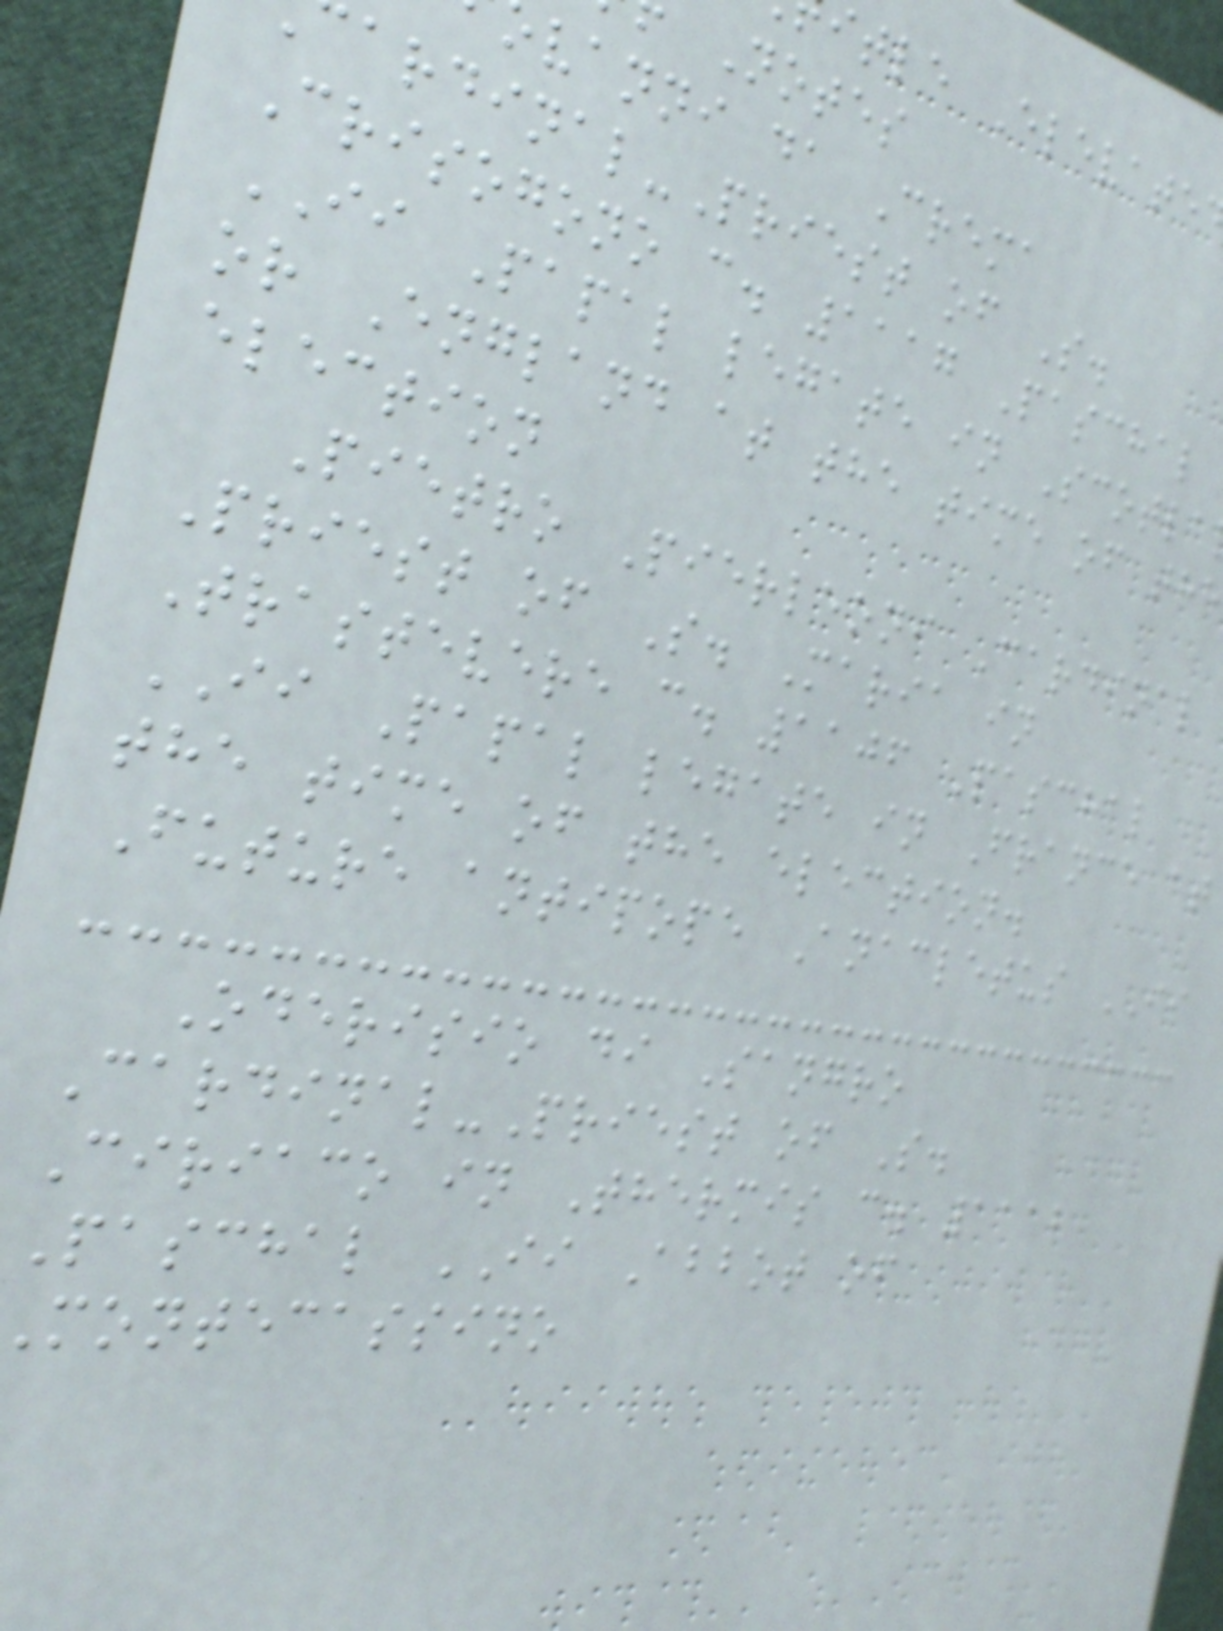itle Elevate
Notes
vanni da Crema
ardinal-Priest of S.
Crisogono c. 1117 Paschal
II Papal legate in Scotla
or England at the time of th
election
Pietro Pierleoni Cardinal
Priest of S. Maria in
Trastevere c. 1106 Paschal
II Papal legate in France at
the time of the election.
Future antipope Anacletus II
Oderisio di Sangro
Cardinal-Priest of S.
Ciriaco in Thermis c. 1112
Paschal II Abbot of
montecassino
